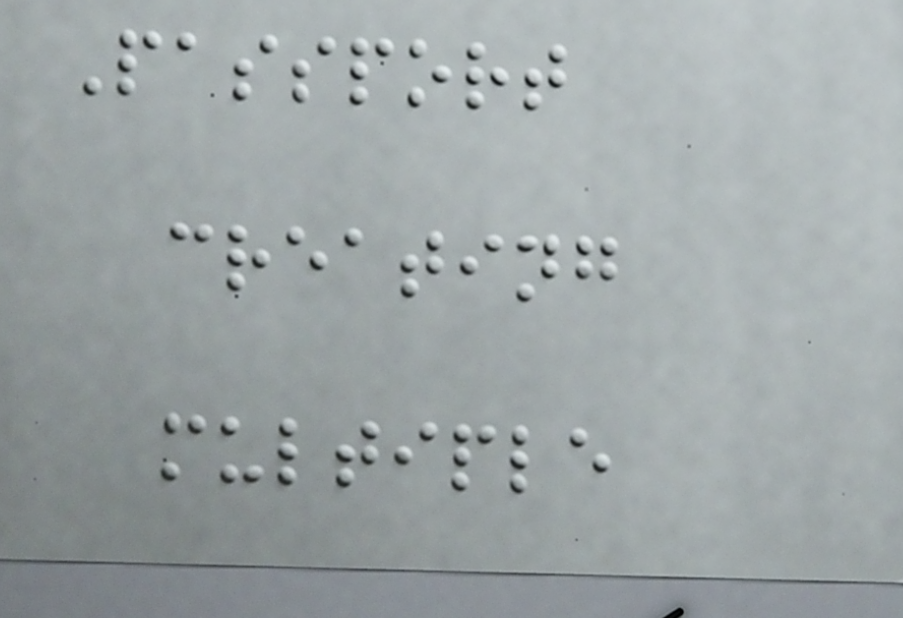Passport
creating
multiple
